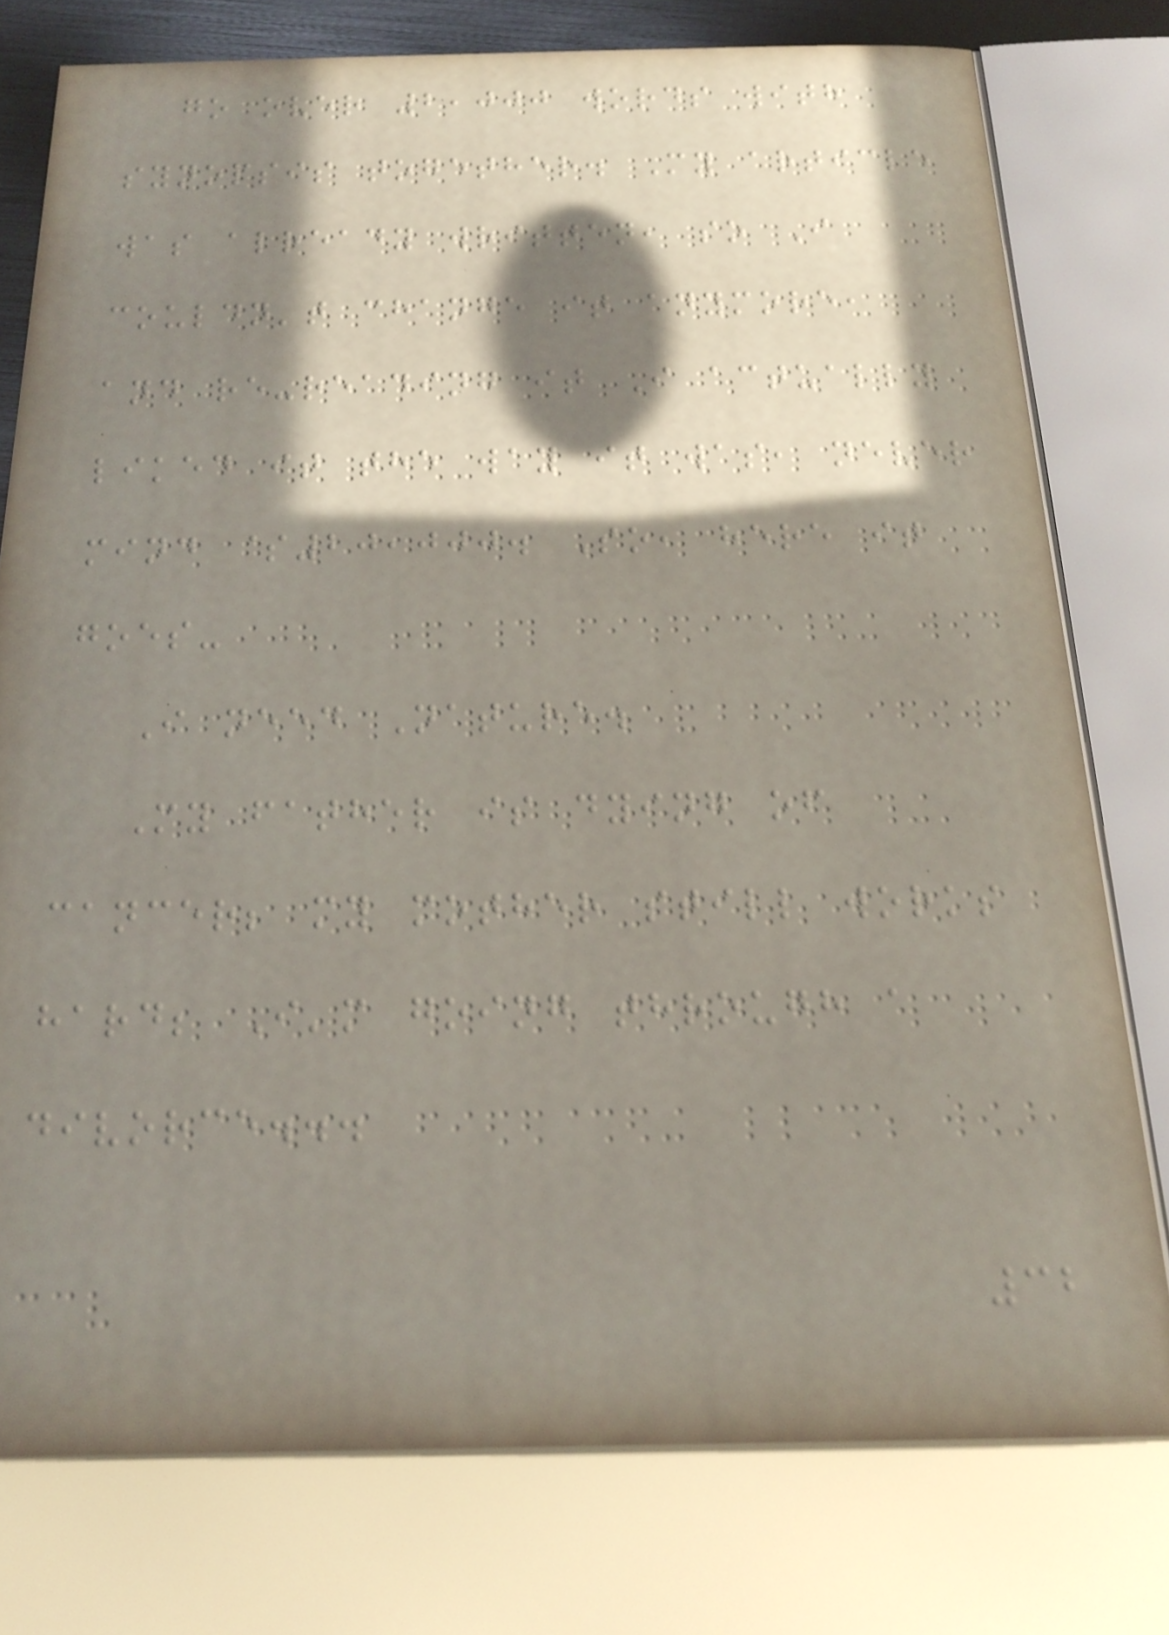go over 2,000 words with
synopsis together. My article
was already written, so I
couldn't change it anymore,
and re-reading it I actually
liked it the way it was, never
mind $20,000. So, here it
goes-
I need Nature.
My father is dying of
cancer; my mother still works
hard; I'm going through a
divorce...
32
